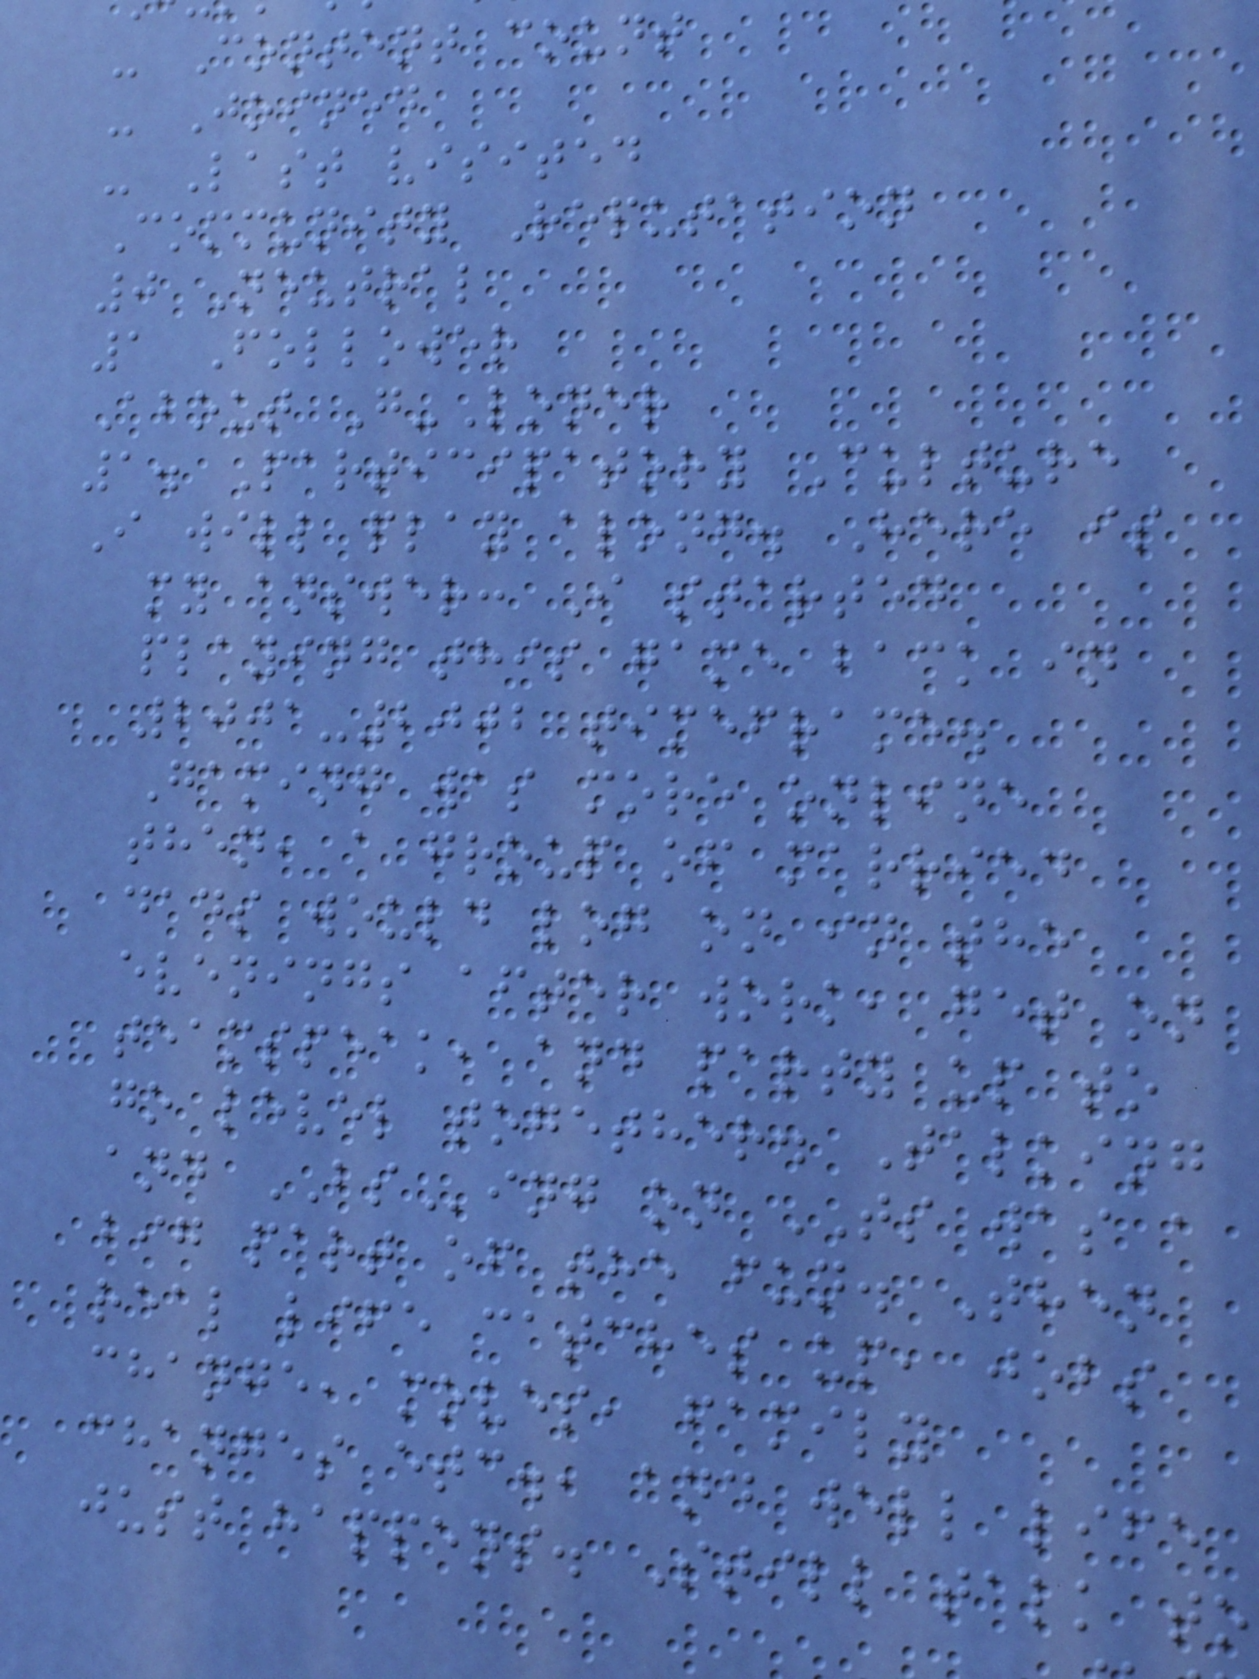- Content count
- Joined
- Last visited
Community Reputation
0 Neutral
1 Follower
About G-Loner
1. Participatory Culture
I will play along. Here is
my answer: I started
playing this game back in
2001-2002 timeframe.
Gaming was more online
then, a group of married
dads would log on in the
evenings after work, get on
teamspeak, and party up to
go level together. Talking
and BSing on TS was a
big part of the fun. Then
real life catches up, jobs
change, moves, family
changes etc., and well life
just happens. Still talk to
